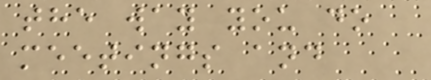the way you do
meetings and
